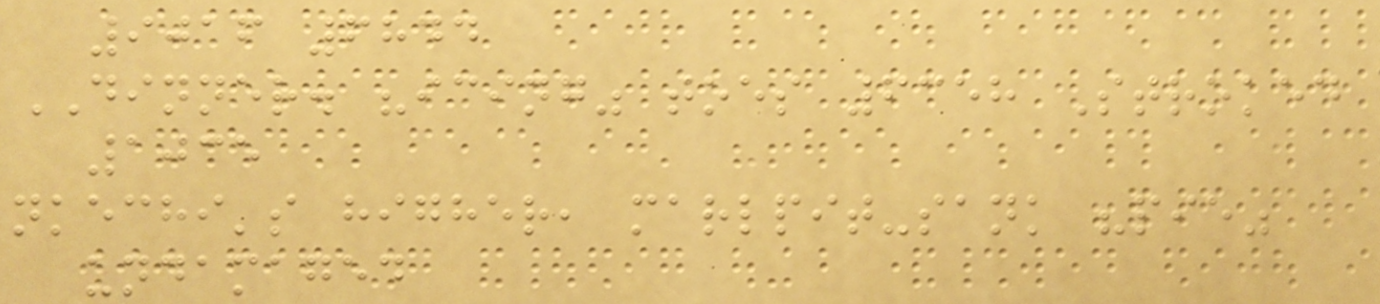9016 6844
DINNER. "icing" toes 6358 Stroked
1035
nkechi's higher, marlpit-sank "pie"
undamaged
